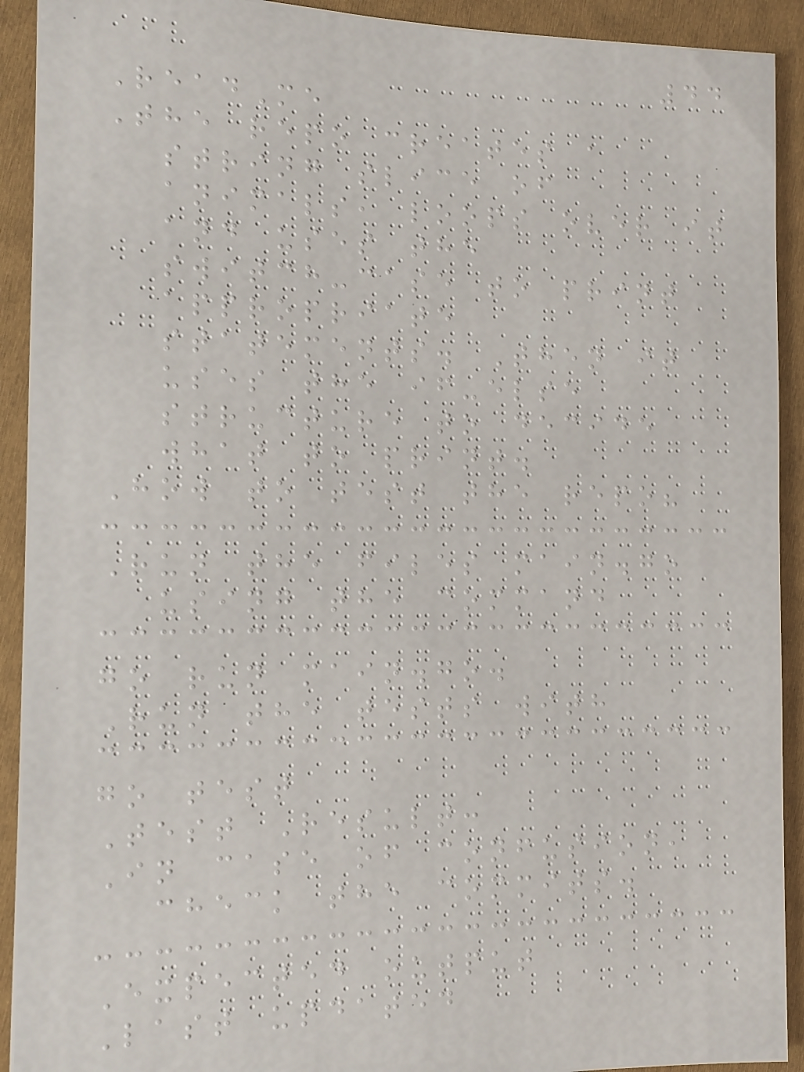44
ReadMe
The repo creates a
string slice of
animals, loops over it
and uses the
switch-case to print
appropriate
statements. Then it
uses the if-else
structure to decide
what to print.
How to test the repo?
Run the files main.go
using the command
go run main.go.
Run the tests with
go test
Test Result:
In case of confusion,
check the commits.
Expected output
Last updated
